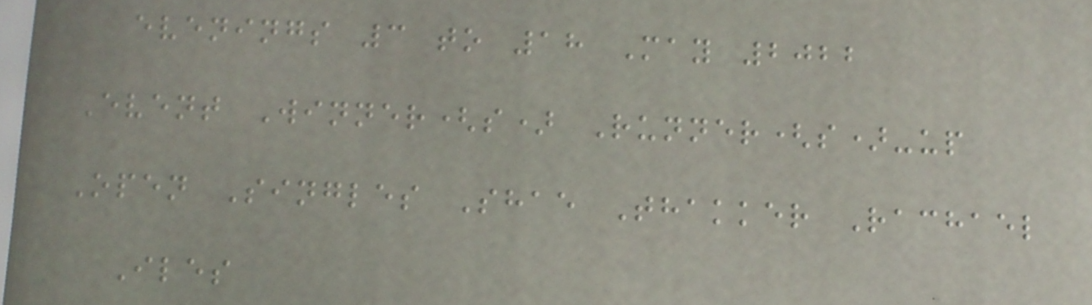evenings 3 to 18 May 2022
Event Winner(s) Runner(s)-up
Open Singles Shae Thakker Rachael
Iles
